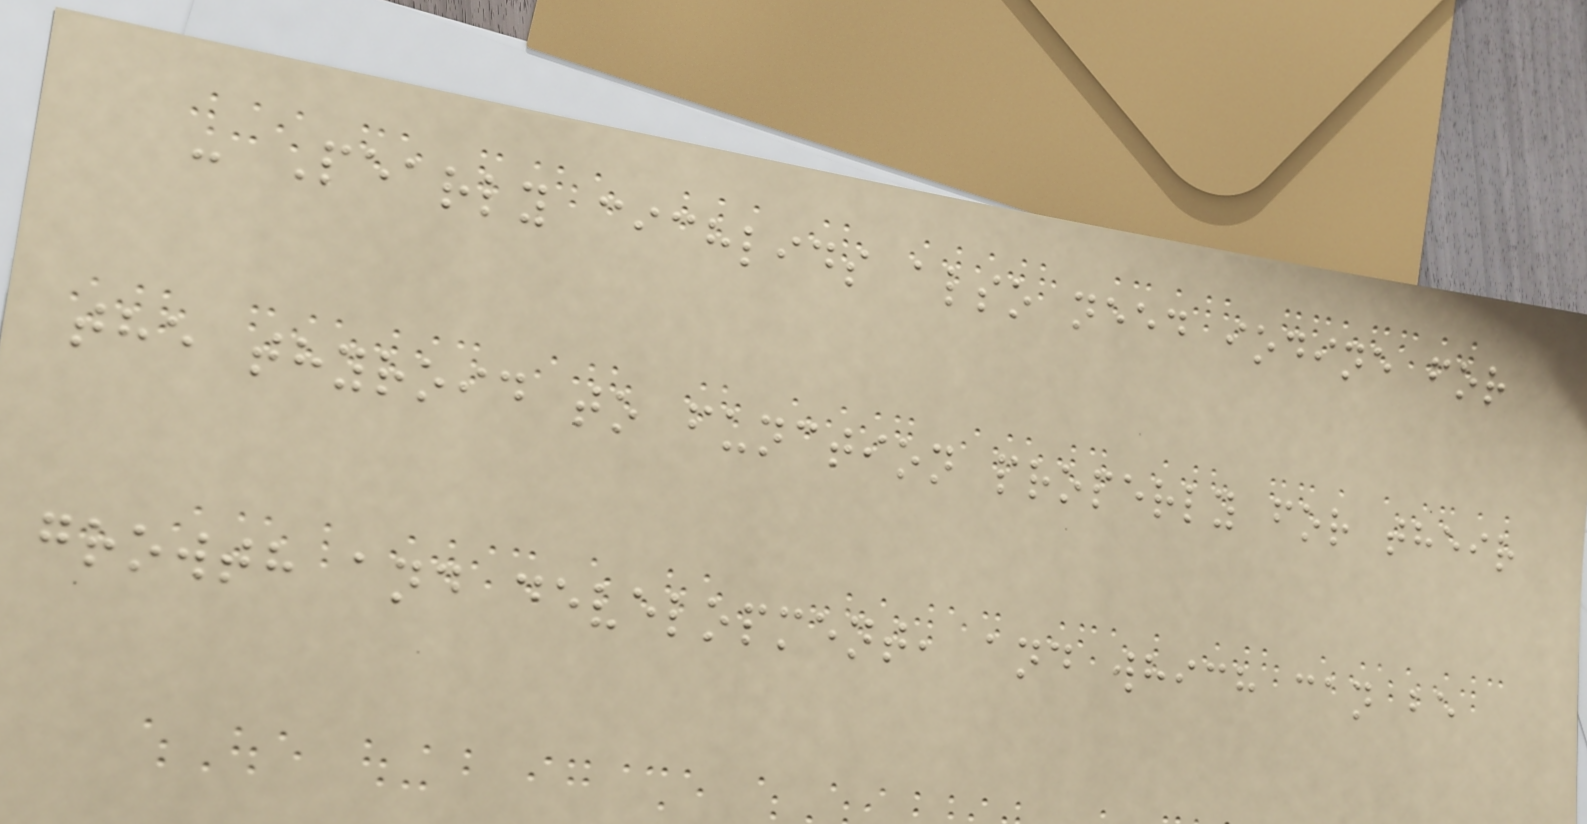- Pearly cichlids also need iodine for
the thyroid to function properly for their
growth and development, and which can be
